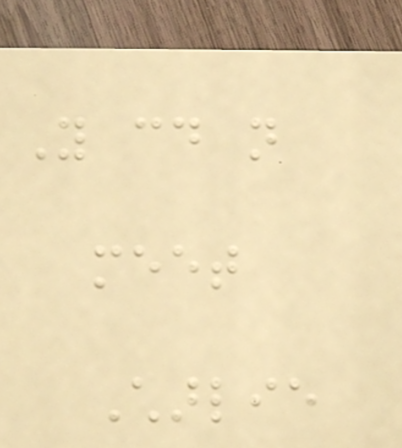You could not
meet
Charlie
